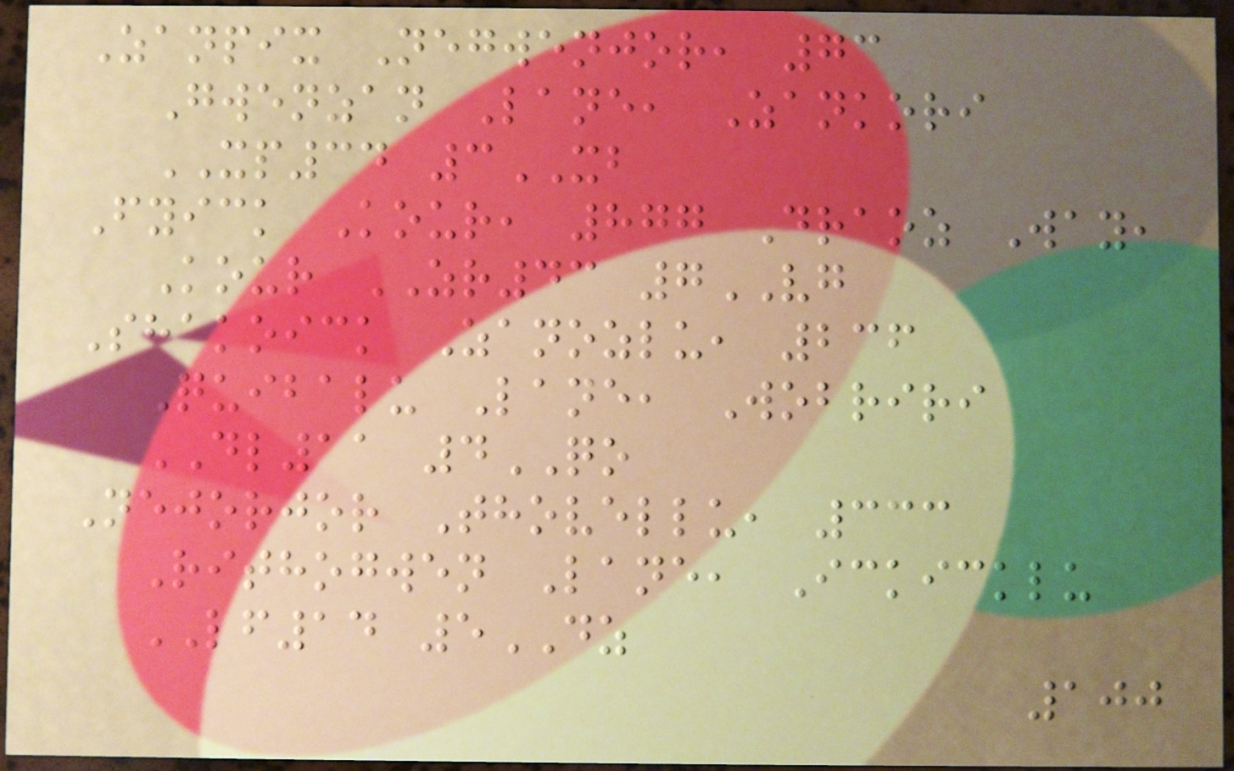Zanpix Negwenjor, 73
Gwenzan Lane, Zankori
XP34 3XB
Fyick Kour, 877 Draoz Way,
Kour ZR43 7VG
Shakoick Zanozlu, 236
Quibalu Lane, Wobriri
DL11 4QO
Nejorjor Thovellu, 333
Rithogwen Lane, Ickicklu
LF14 5DZ
100
